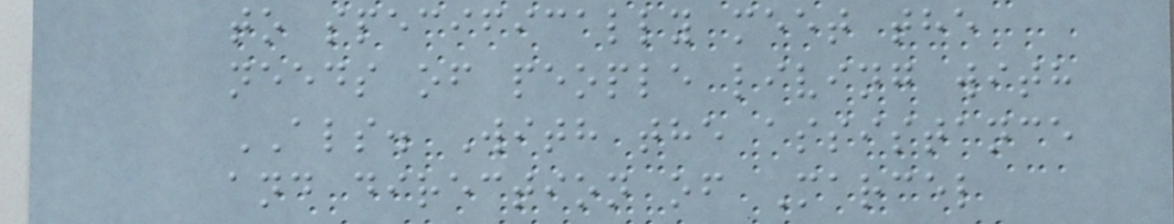to specifically meet the
needs of people living with
ALS. With the assistance
and direction of Marcel
